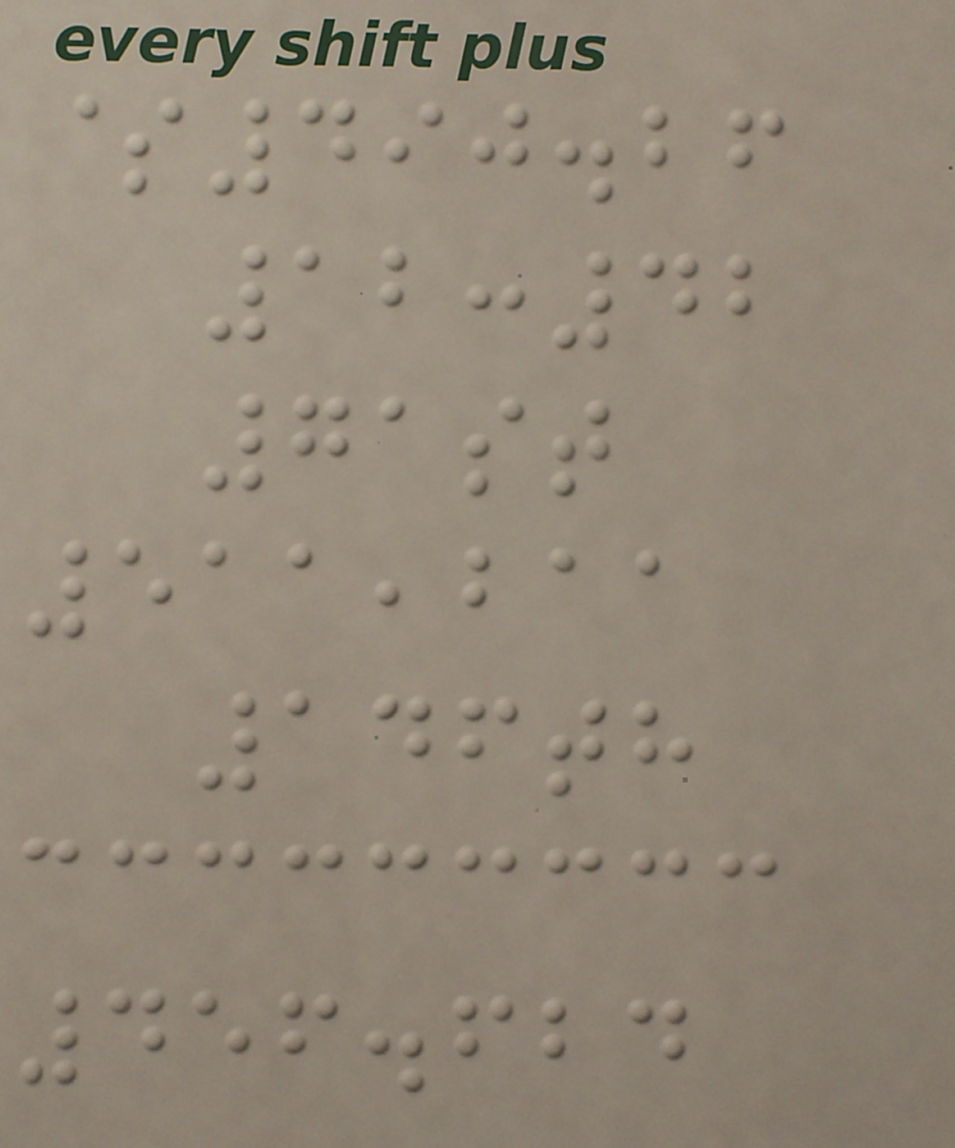$490.26
12:42
71st
511,211
146th
456.624
